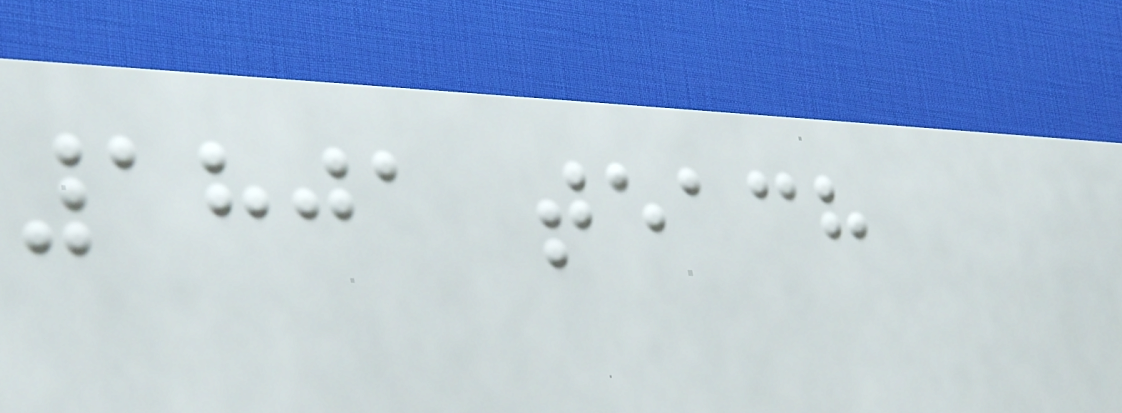1801 teach
